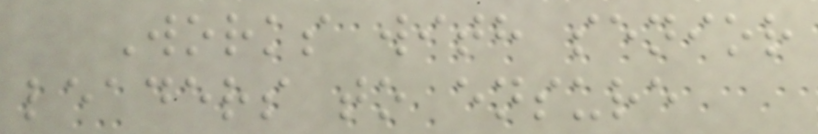Works with senior
leaders to ensure
